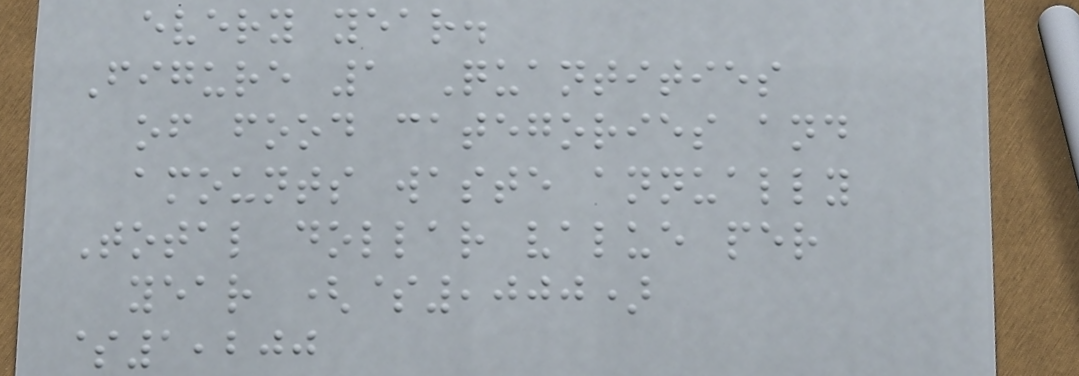every year.
Figure 1 Quantities
of food categories and
amounts waste annually
Total dollar value per
year ($,000)
$1,200
